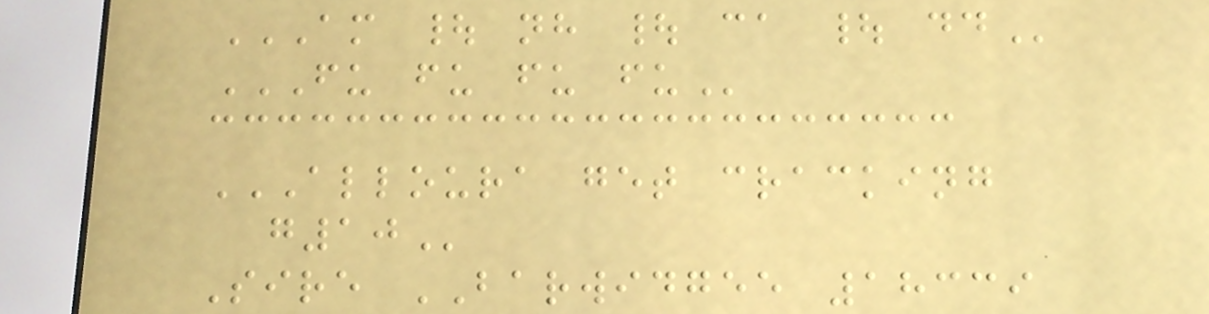AM | NH | CA | DD
FU FU FU FU
ALLOURA GET CRACKING
G10
Sire BARWIDGEE 18339
